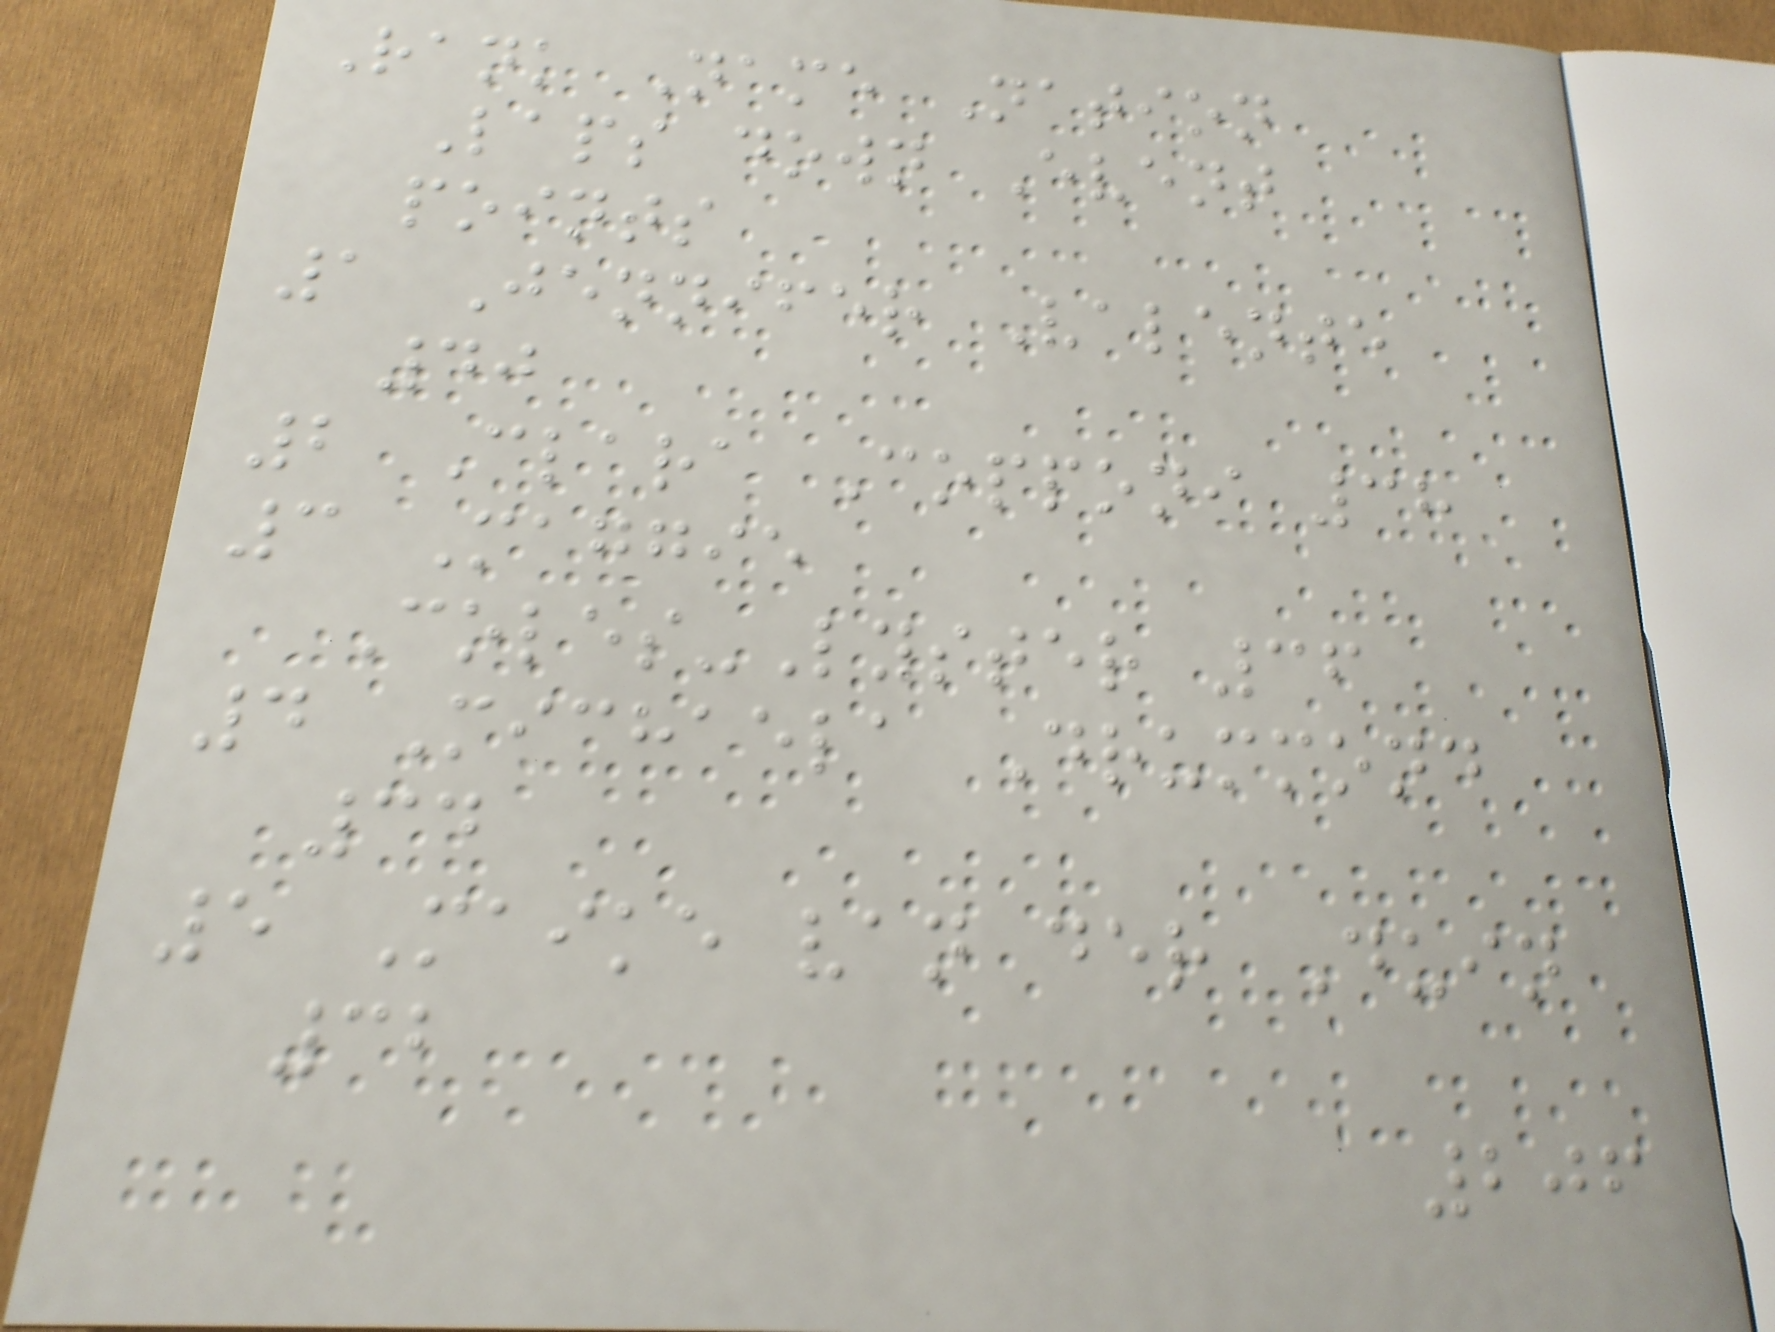Rank Name Nation
Laps down Event
points
1 Jennifer Valente
40
2 Clara Copponi 38
3 Maggie
Coles-Lyster 36
4 Michaela Drummond
34
5 Maike van der Duin
32
206
